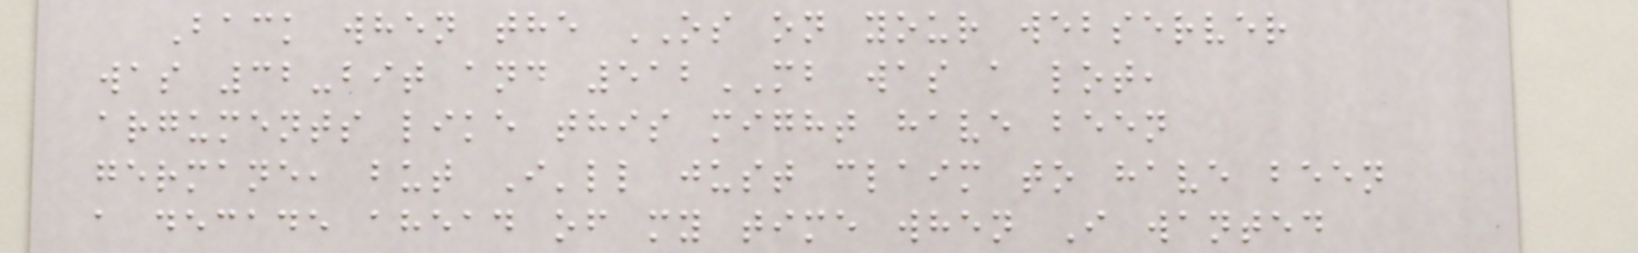Back when the OS on your webserver
was 32-bit and 512MB was a lot,
arguments like this might have been
germane, but I'll just claim to have been
a decade ahead of my time when I wanted
